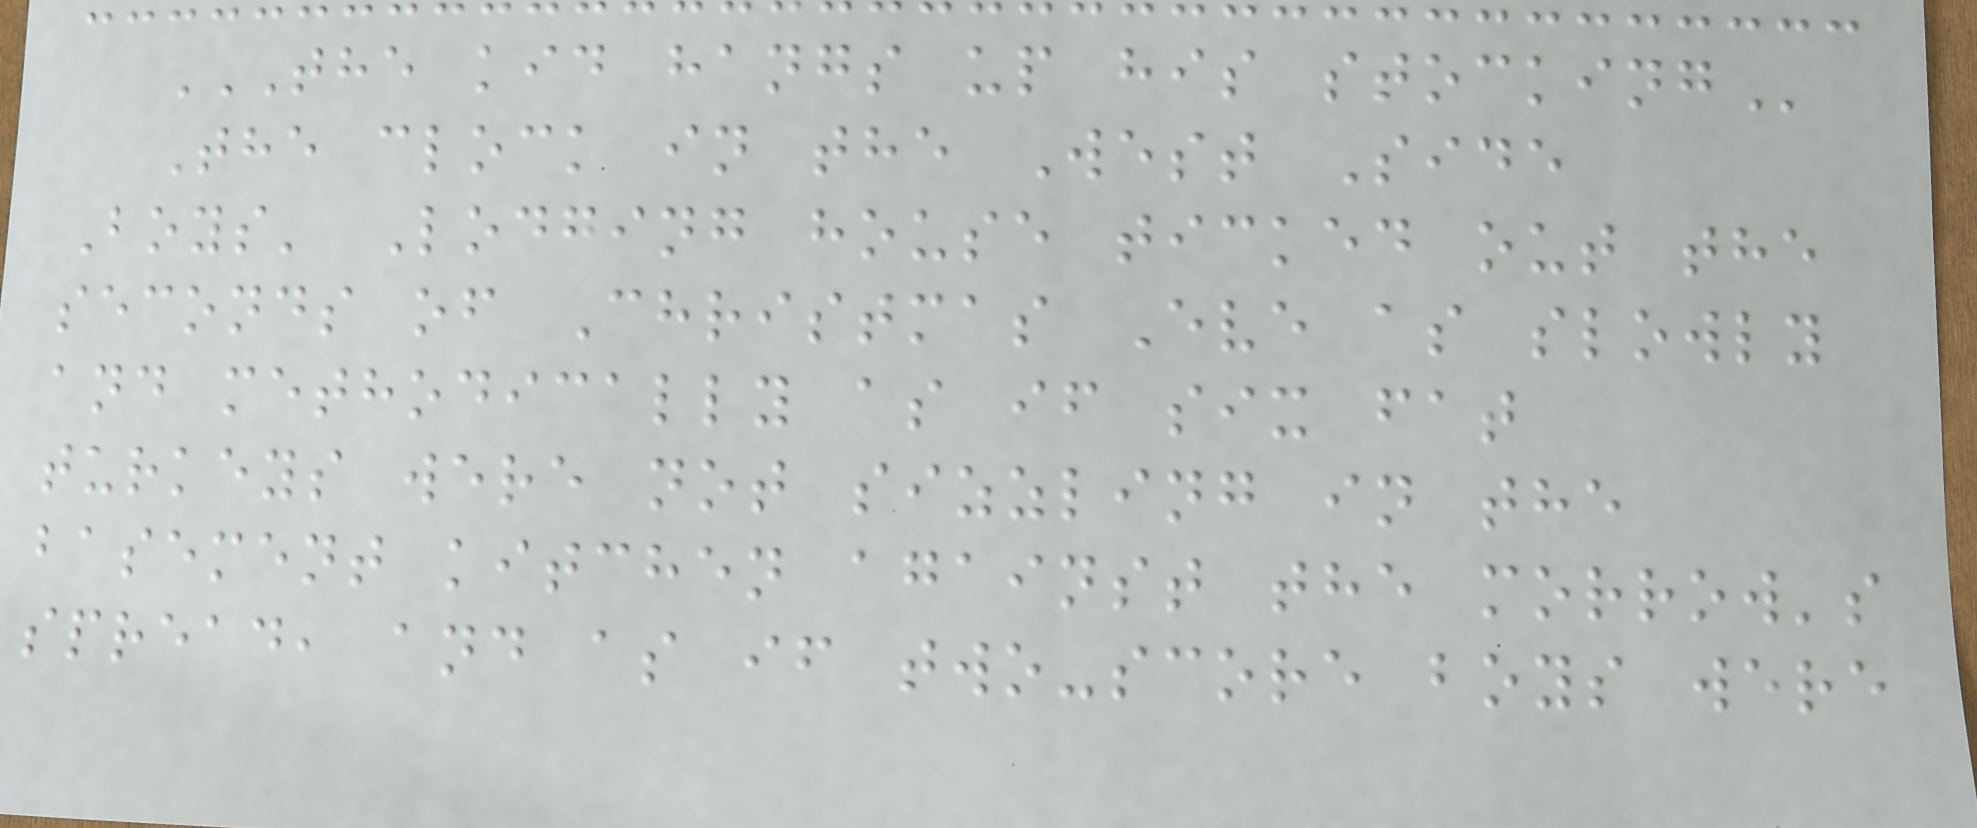THE KID HANGS UP HIS STOCKING
The clock in the West Side
Boys' Lodging house ticked out the
seconds of Christmas Eve as slowly
and methodically as if six fat
turkeys were not sizzling in the
basement kitchen against the morrow's
spread, and as if two-score boys were
